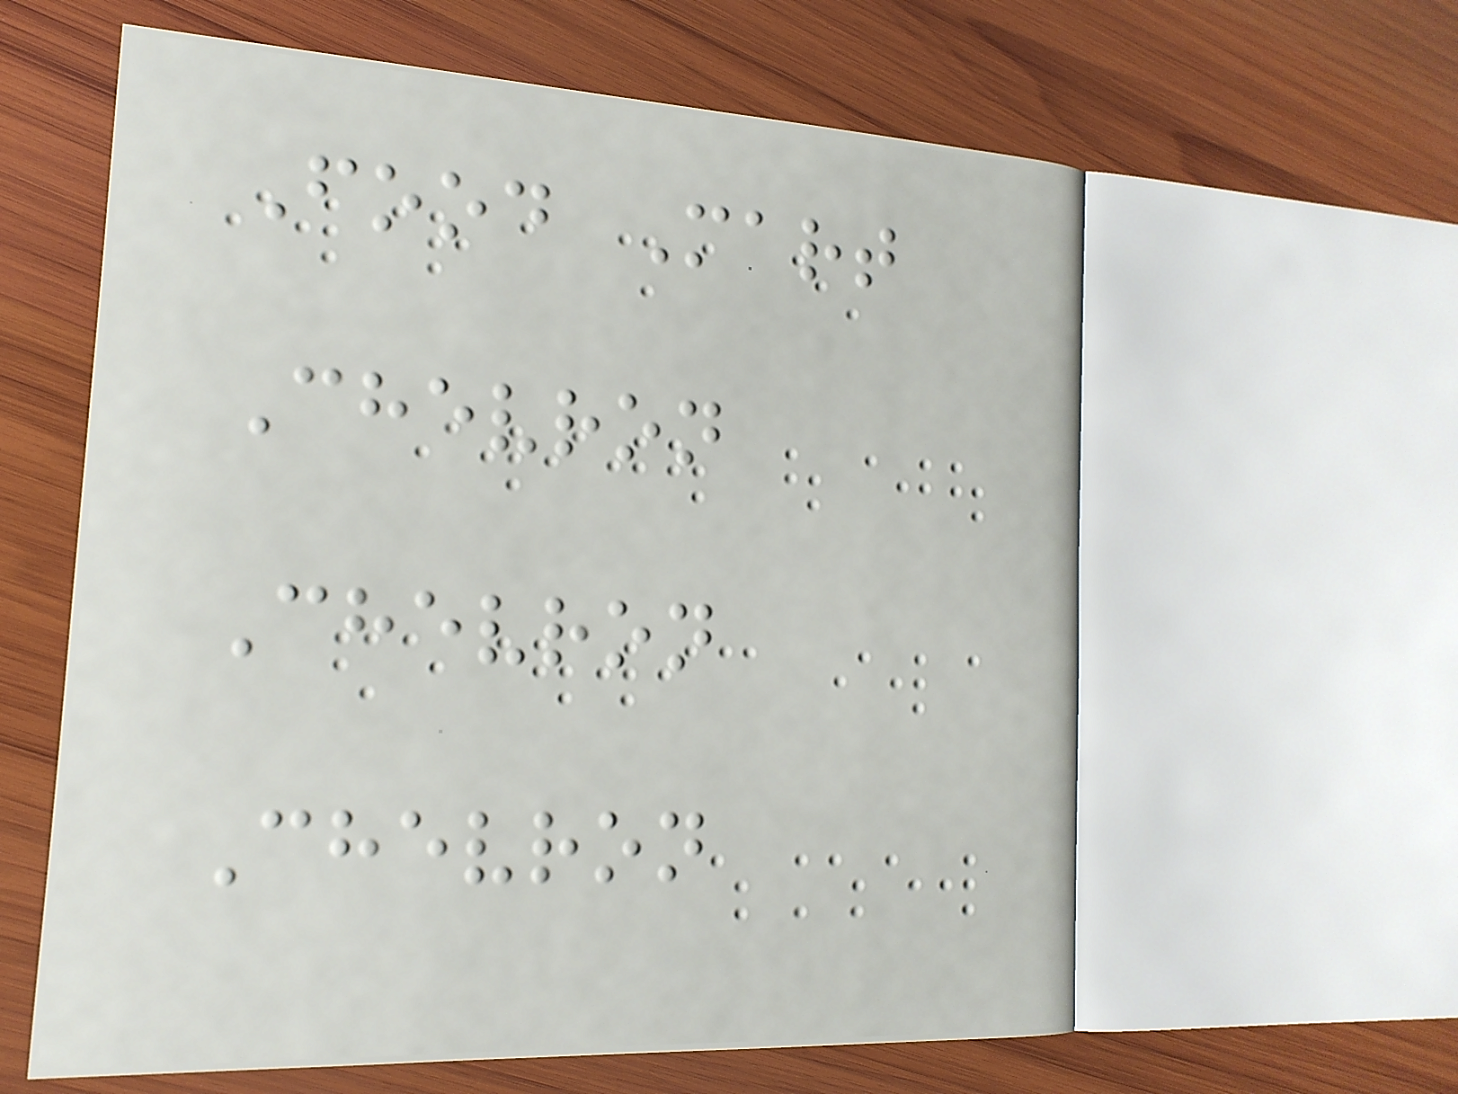Food Mart
Chevron
Chevron
Chevron
